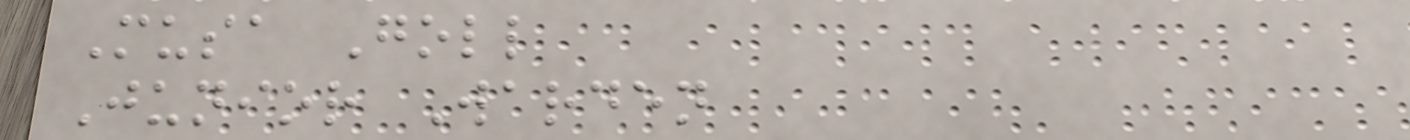Musa Goll
Junior Warden
